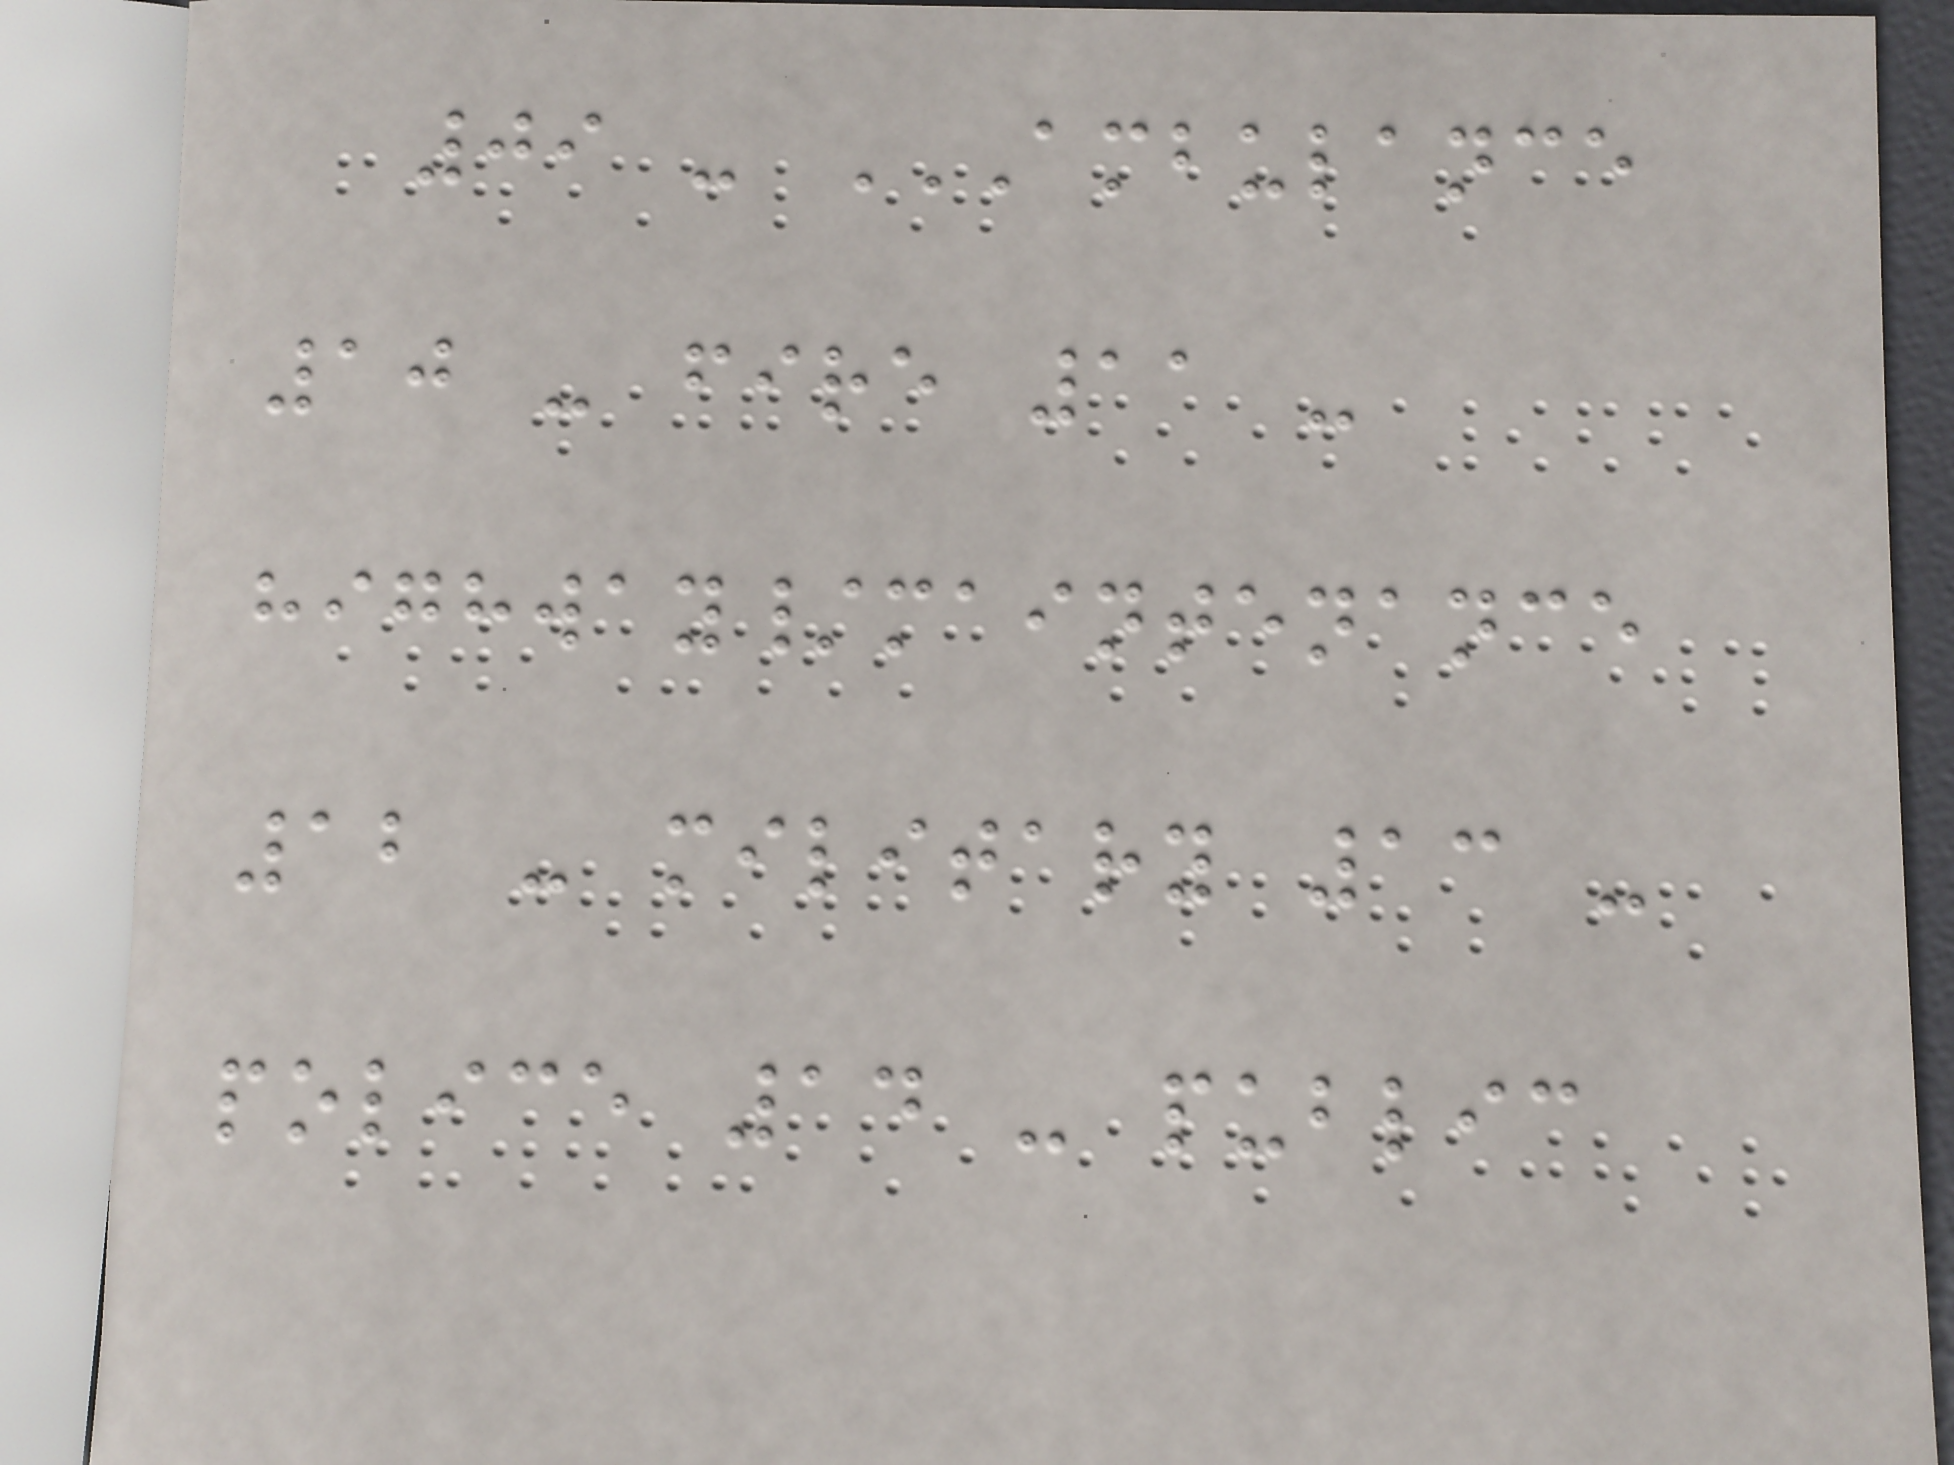09 - AMBULANCE
10 - FIRE 11 -
HIGHWAY/MAINTENANCE
12 - MILITARY 13 -
POLICE 14 - PUBLIC
